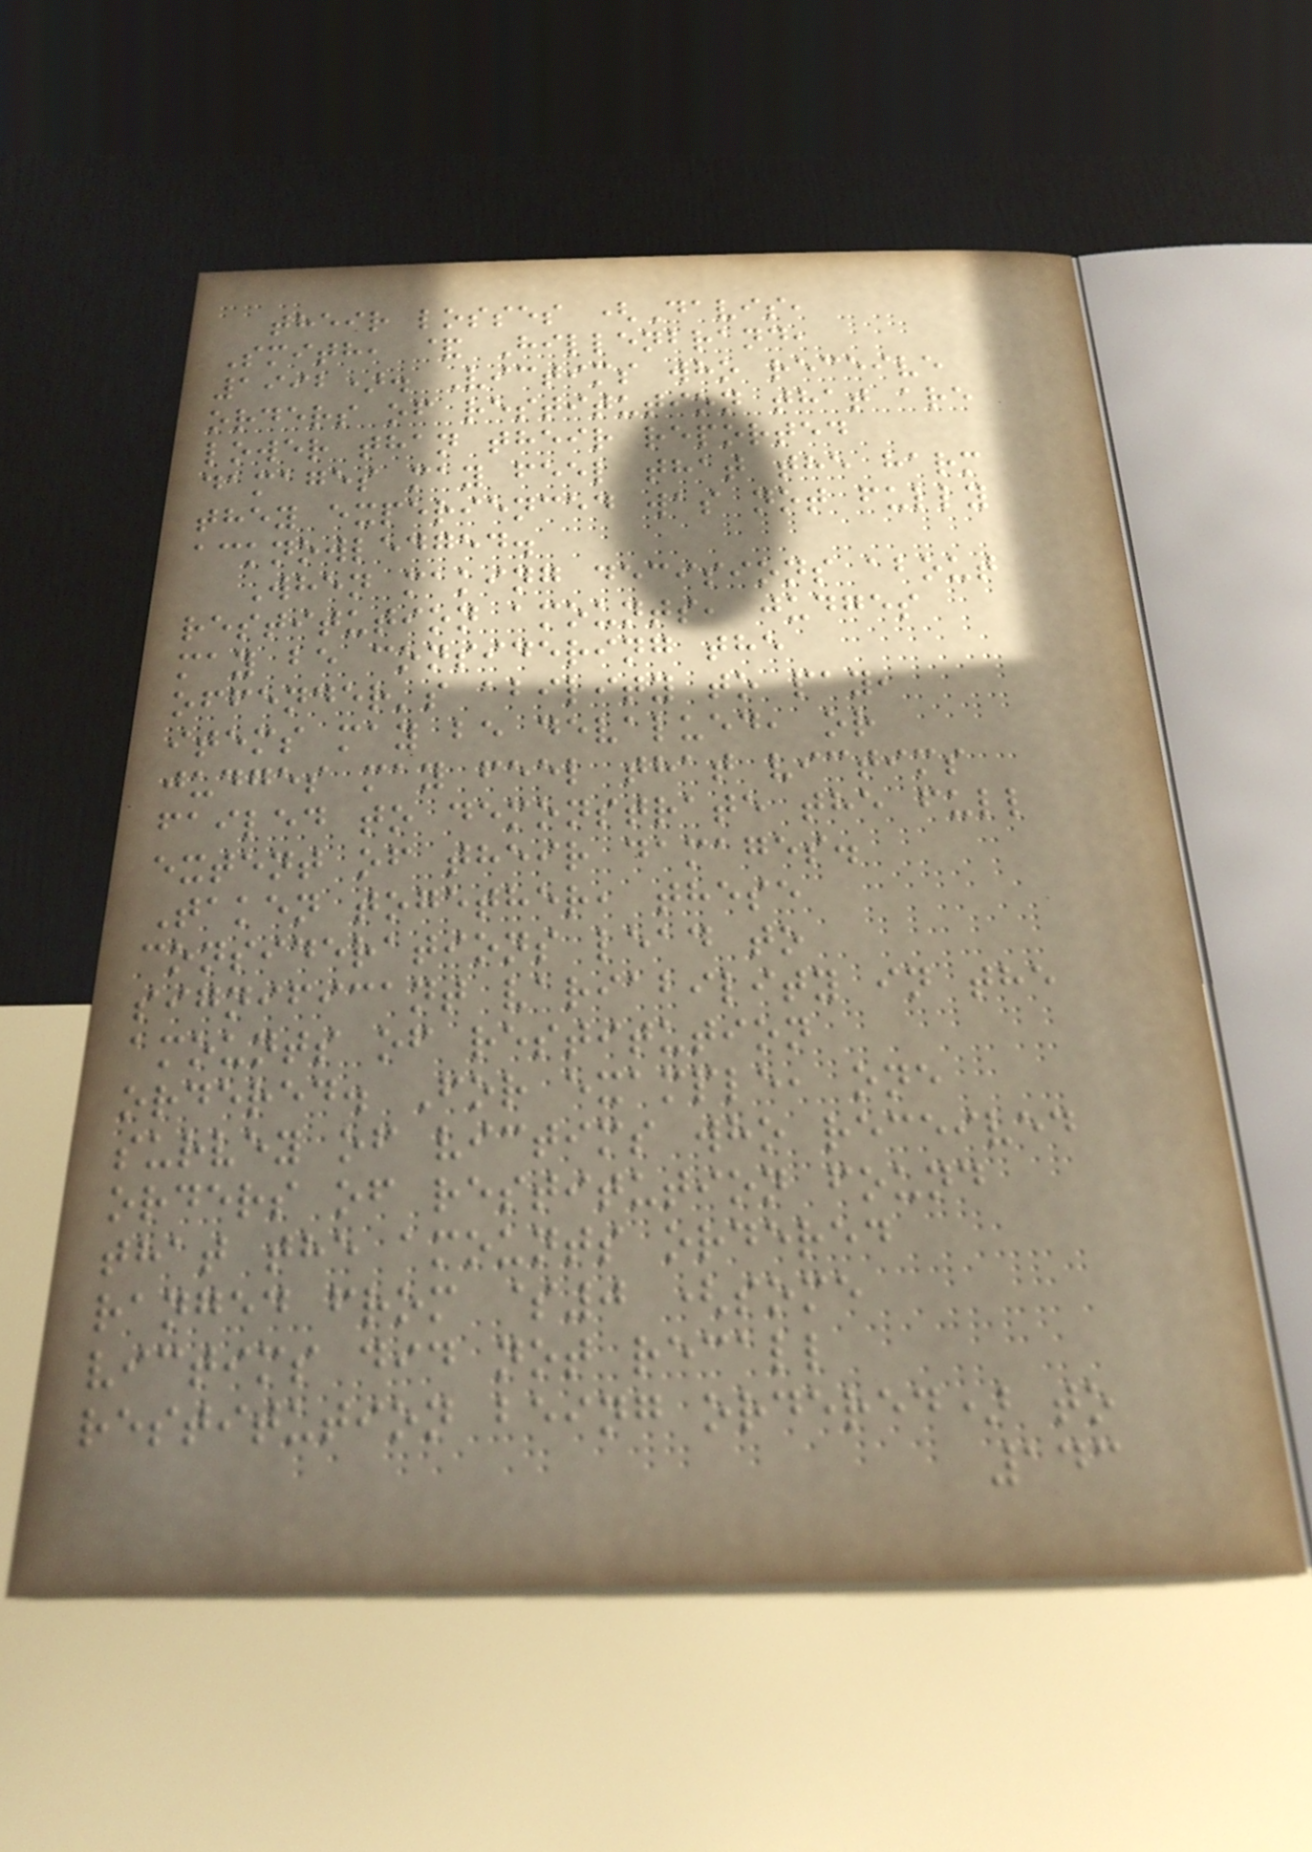their losses (Davis,
Smith, & Hillenbrand,
1992). Victims who receive
orders of restitution that are
lower than their reported
damages may feel that the harm
they experienced was not fully
acknowledged.
When making decisions about
restitution amounts, judges
may be considering the
offender's ability to pay,
items may be devalued, or
judges may feel that victims
failed to demonstrate the full
extent of their damages.
Taken together, these
considerations lead to
significant variability in the
amounts of restitution
ordered. For example, one
survey of victims who received
orders of restitution found
that the amounts ordered
ranged from $0 (some
victims did not recall
restitution being ordered) to
143
